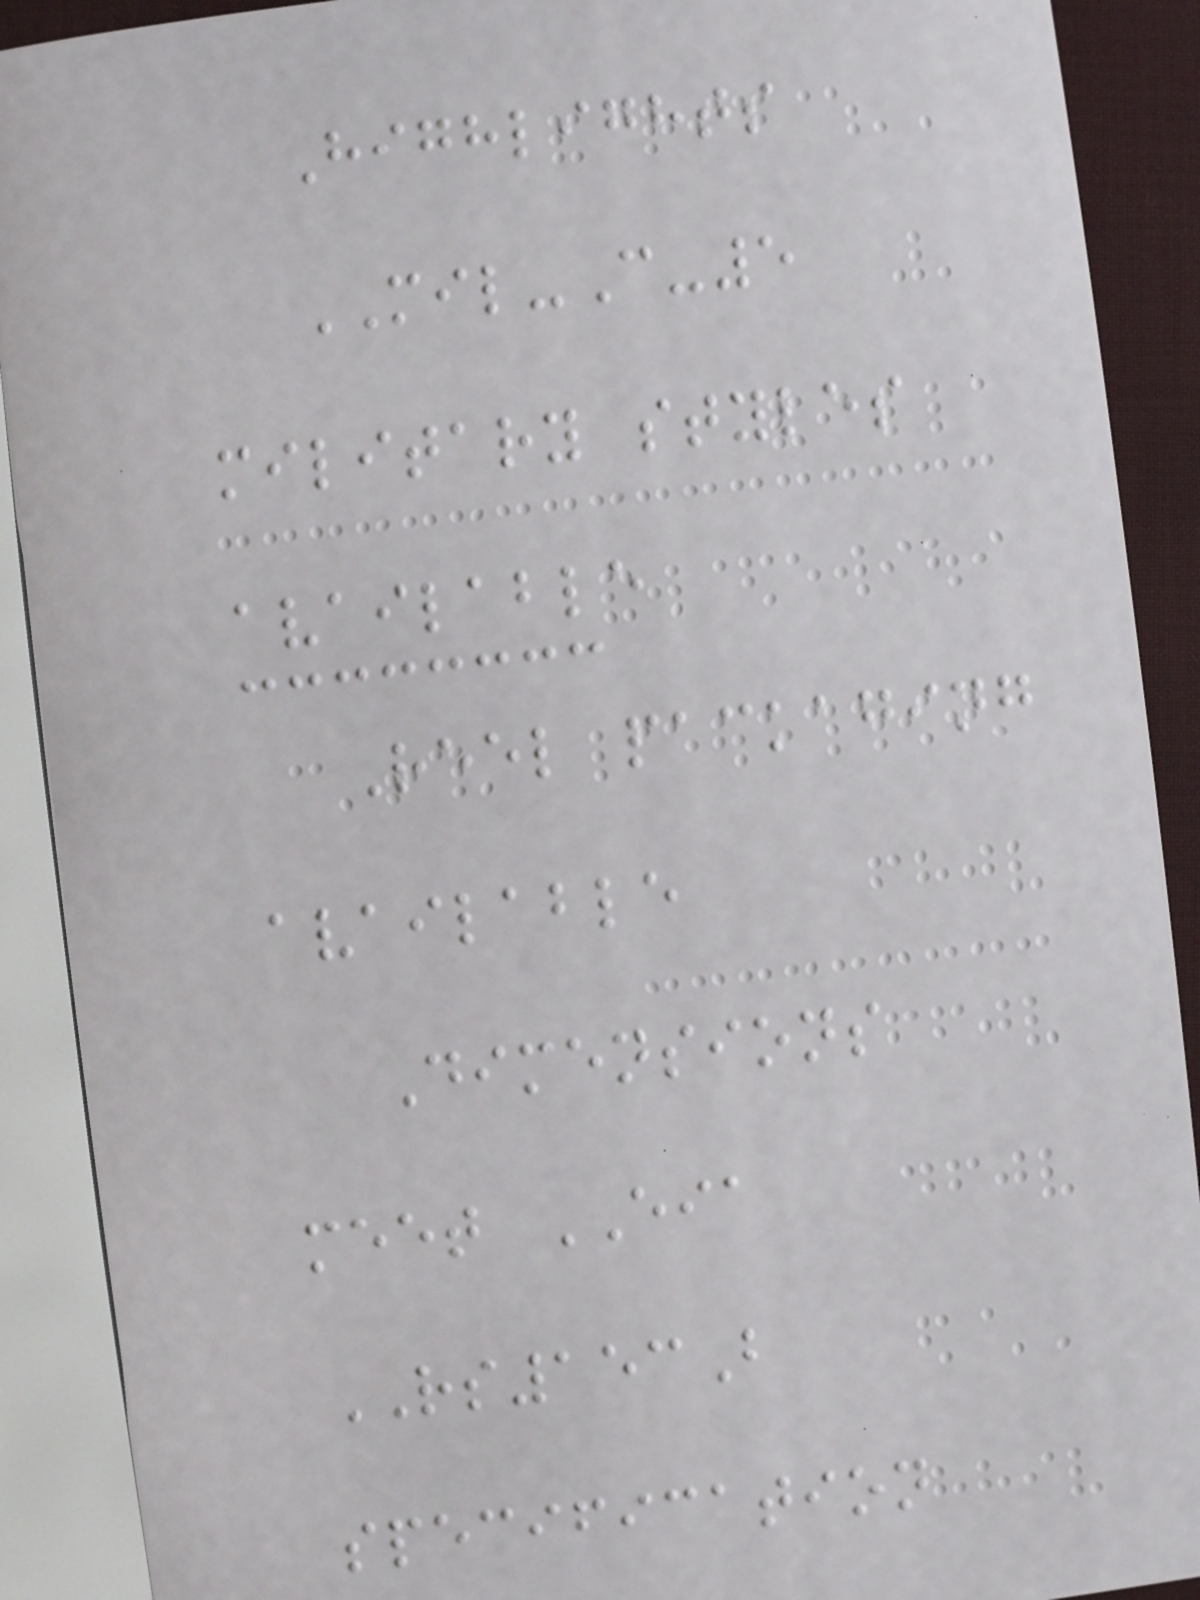Highlights
MIL-C-5
military styles
available
Reel packaging
available
Dimensions
meet EIA
RS153B
specification
